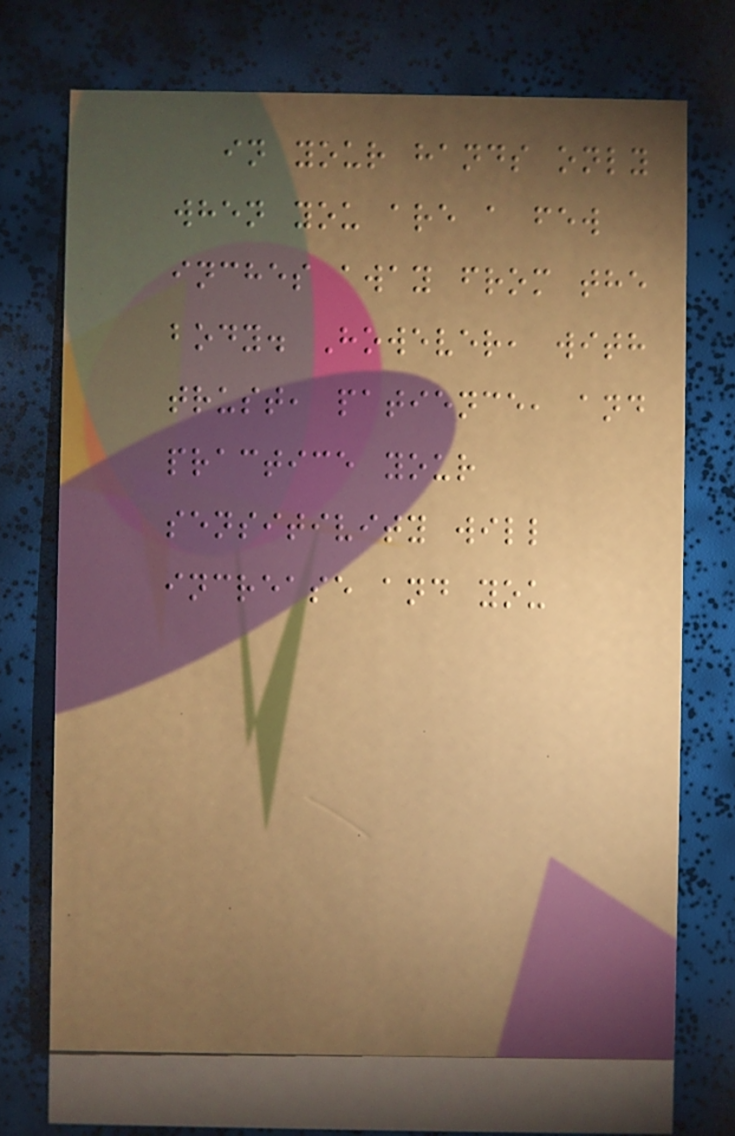in your hands only
when you are a few
inches away from the
body. However, with
trust, patience, and
practice your
sensitivity will
increase and you
